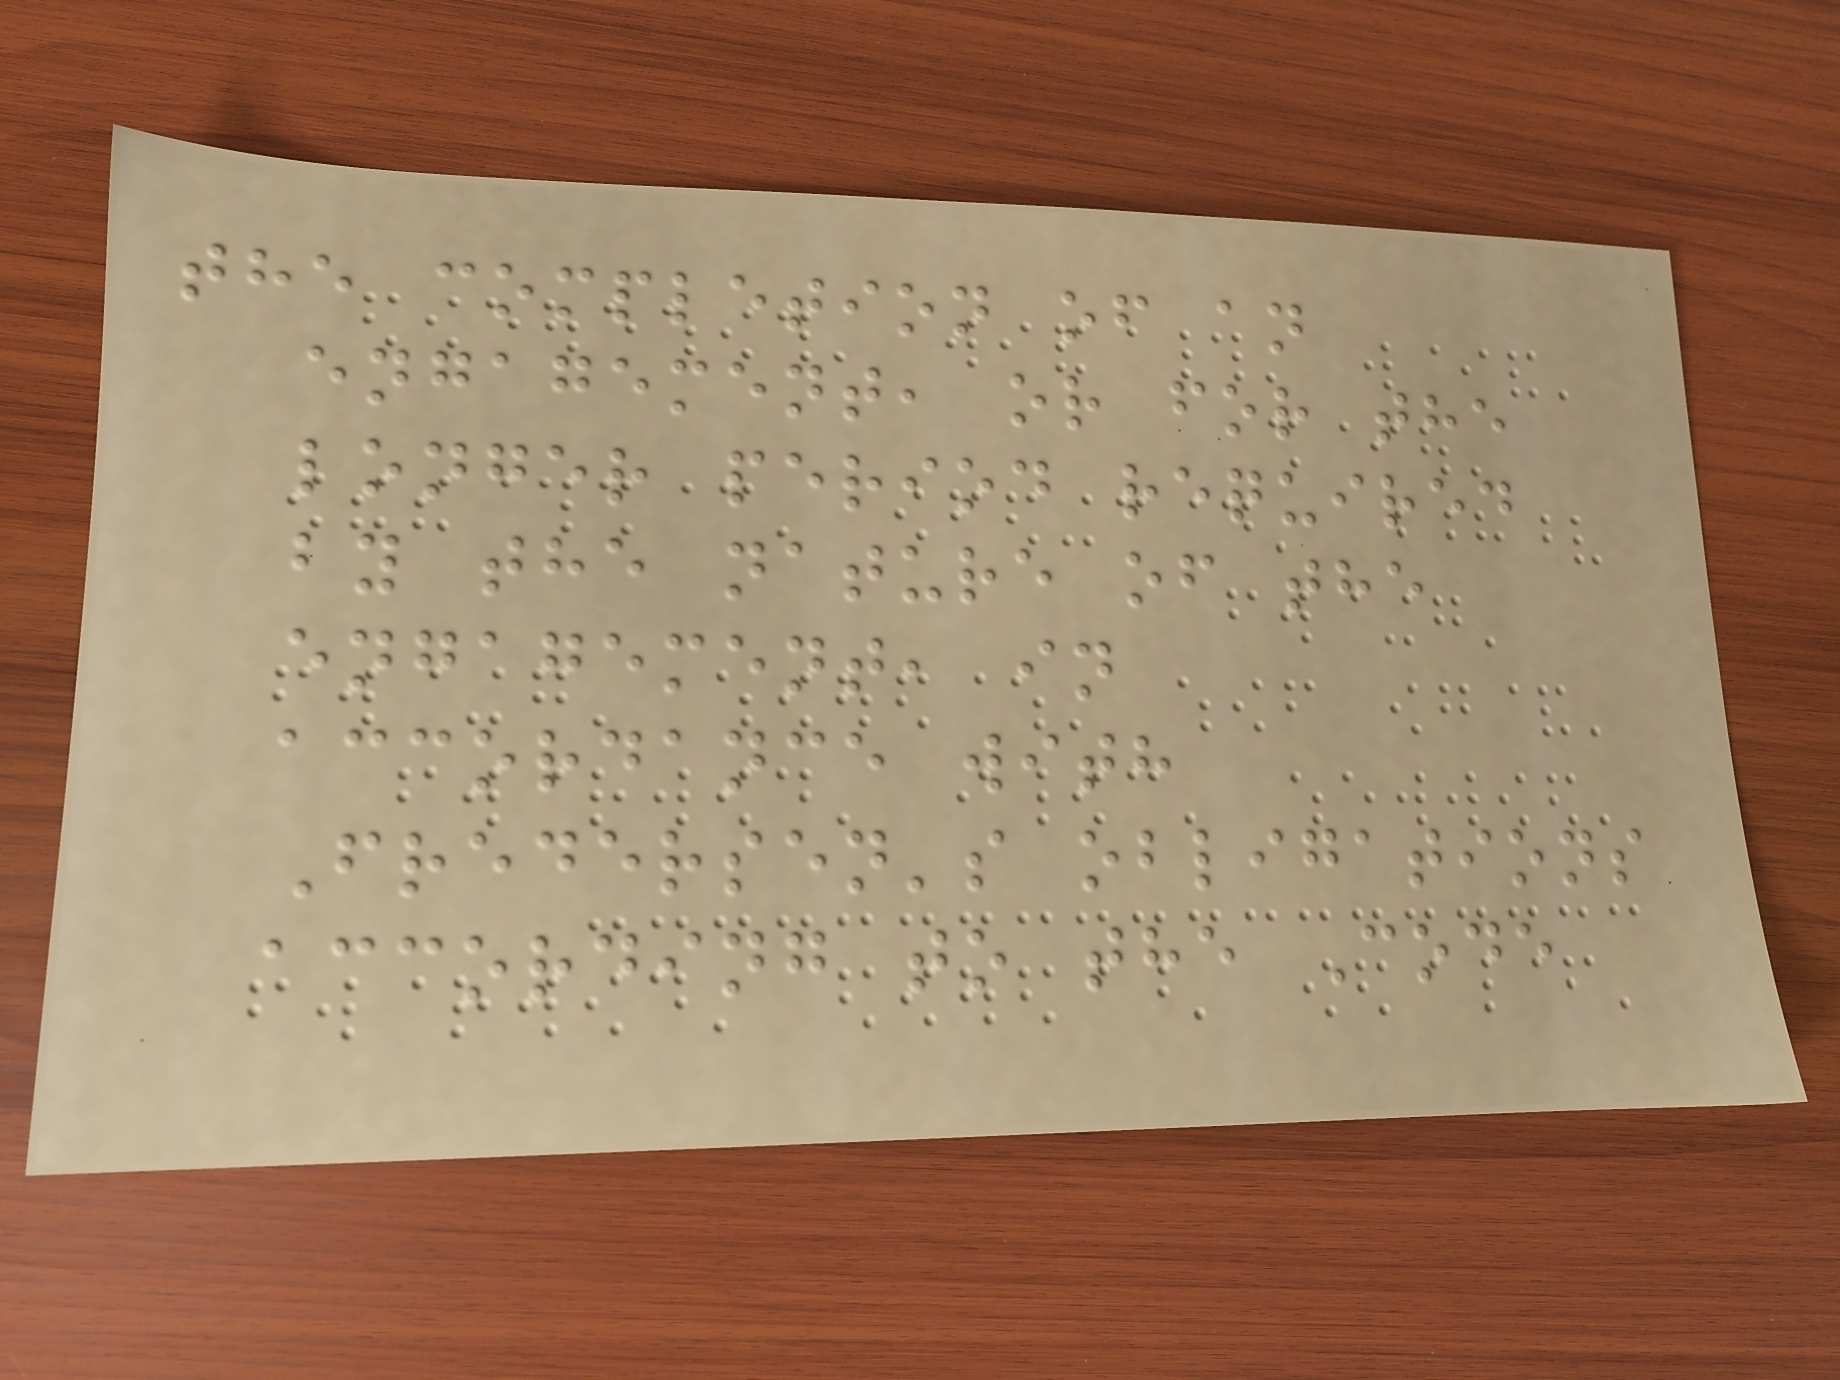the completion of an
engagement, or for the
longer period required
by the nature of the
engagement, in
accordance with
Fredersen's obligations
according to the Code
